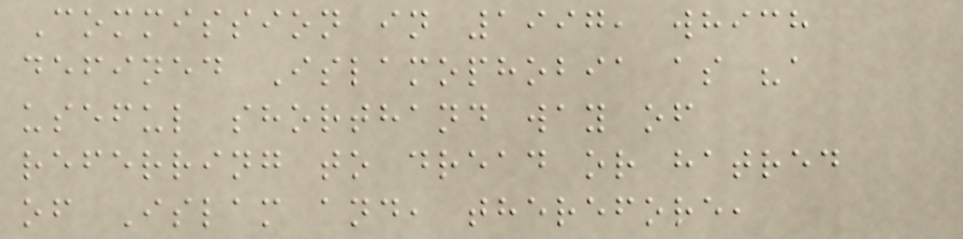Commission in 1997, which
defined Islamophobia as "a
useful shorthand way of
referring to dread or hatred
of Islam and, therefore,
